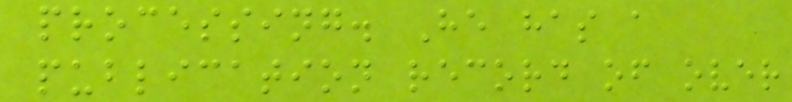processing. He has a
publication record of over
